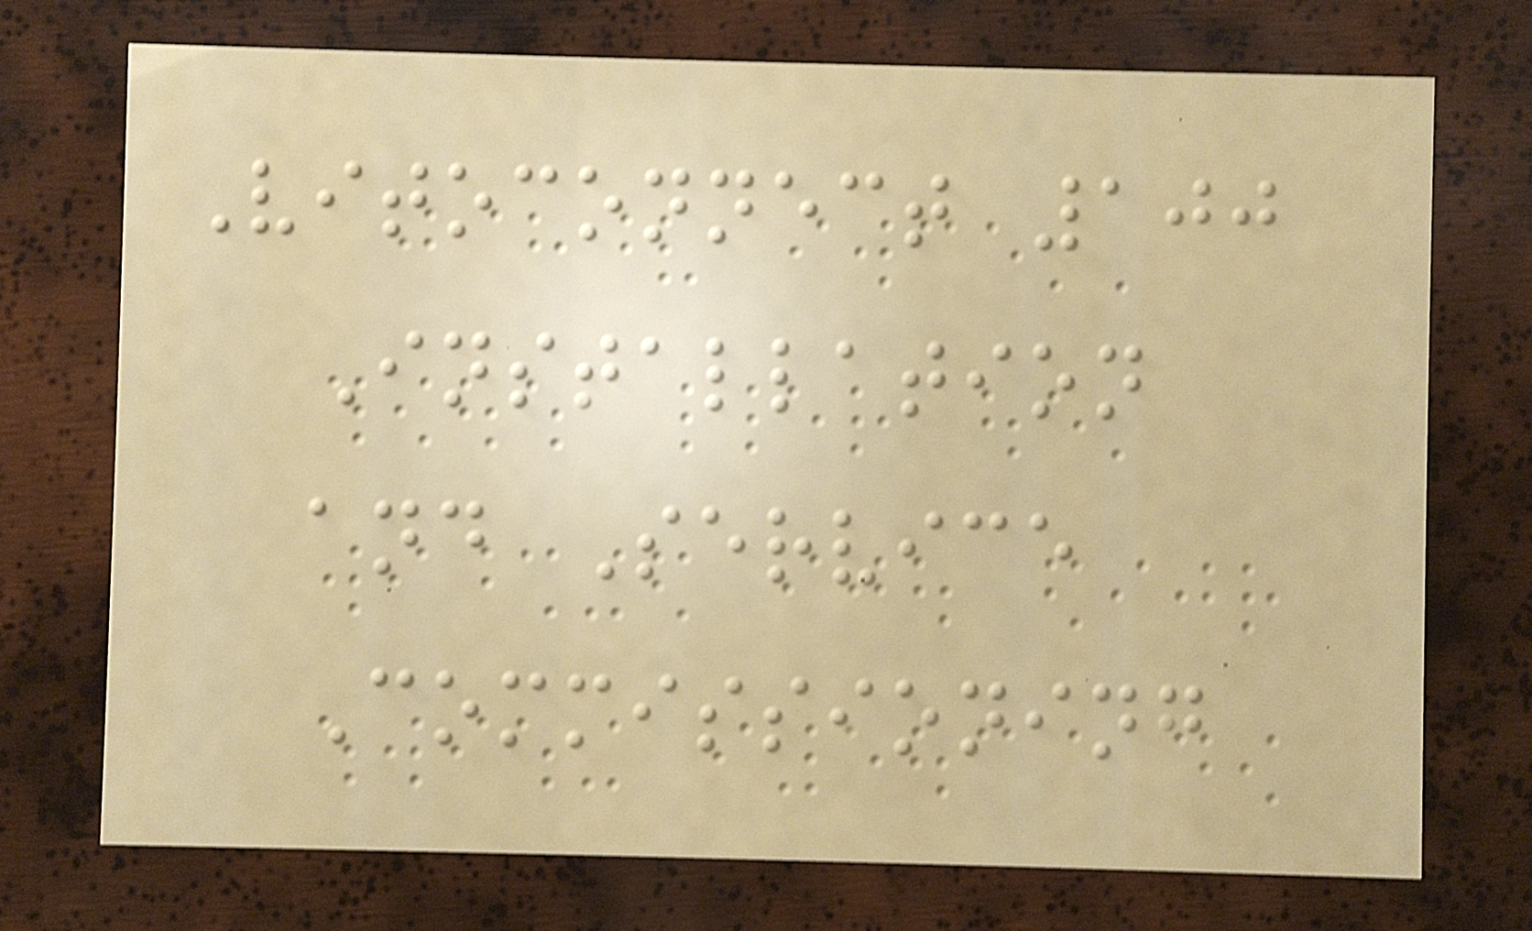Vitoconnect 100
Installation
and Service
Commissioning
